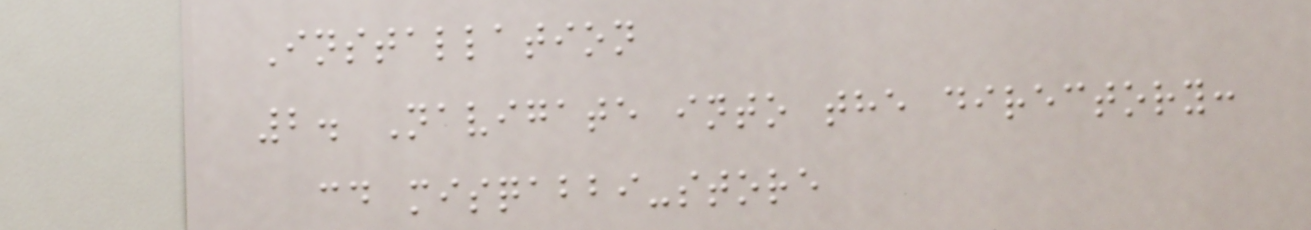Installation
2. Navigate into the directory:
cd misqabbi-store
